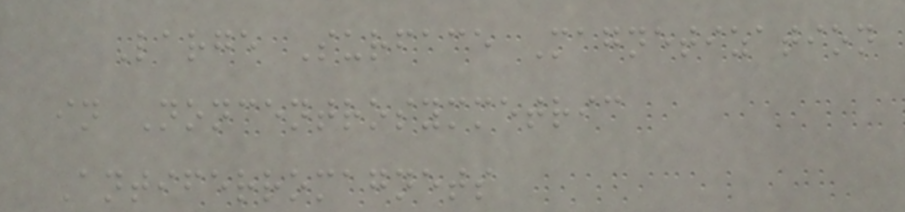Large Surface Magnetization
in Noncentrosymmetric
Antiferromagnets
